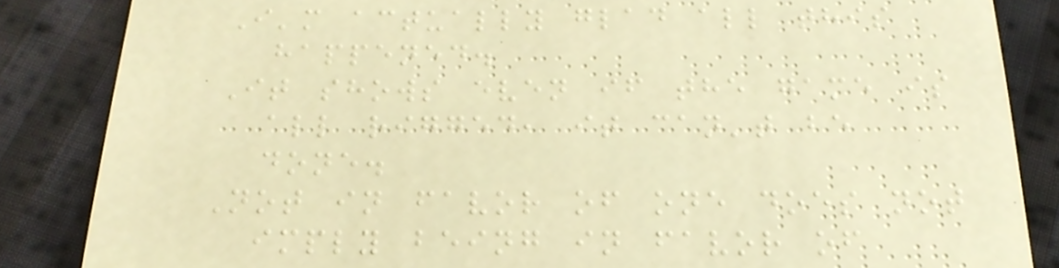I'm actually glad all this
happened.
It shows even if the game is
all rigged, it can't be
done.
Not in favor of one does not
imply being in favor of
